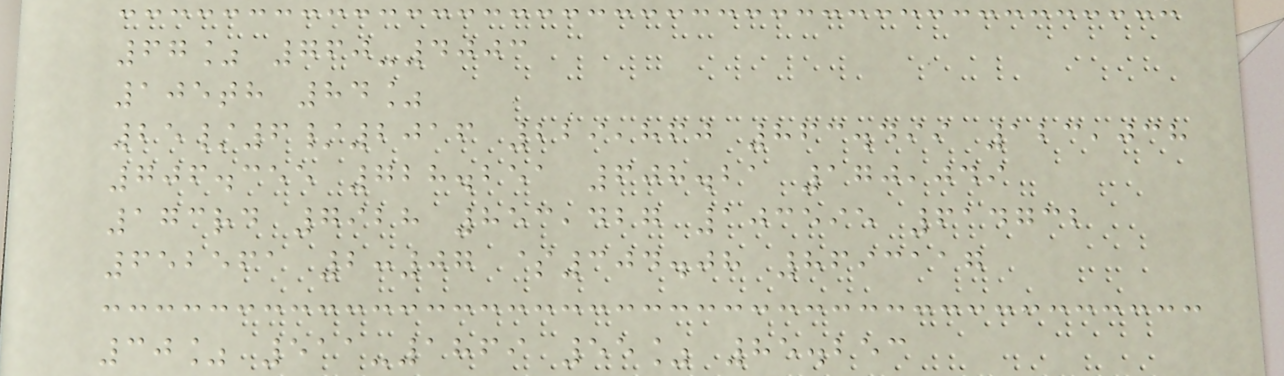67% 760-4003
105th 84%
25/6/2016 229,860 863.499 123,038
706.355 728.251 608.21 170,049
173rd 7928 853,427 103595 614732
652561 2:07 $304.08 8693117
30% 511-1869 55% 85.253
